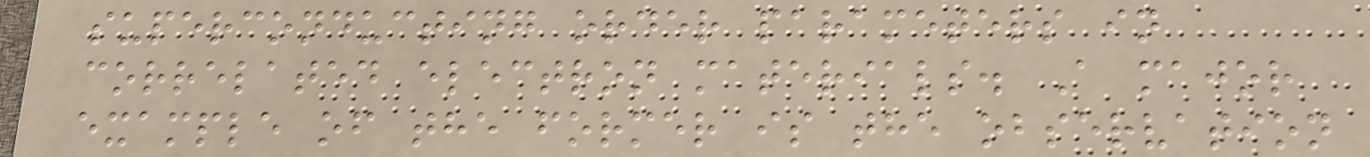superconducting order parameters in
correlated electron materials. A major
example of the former is the observation
